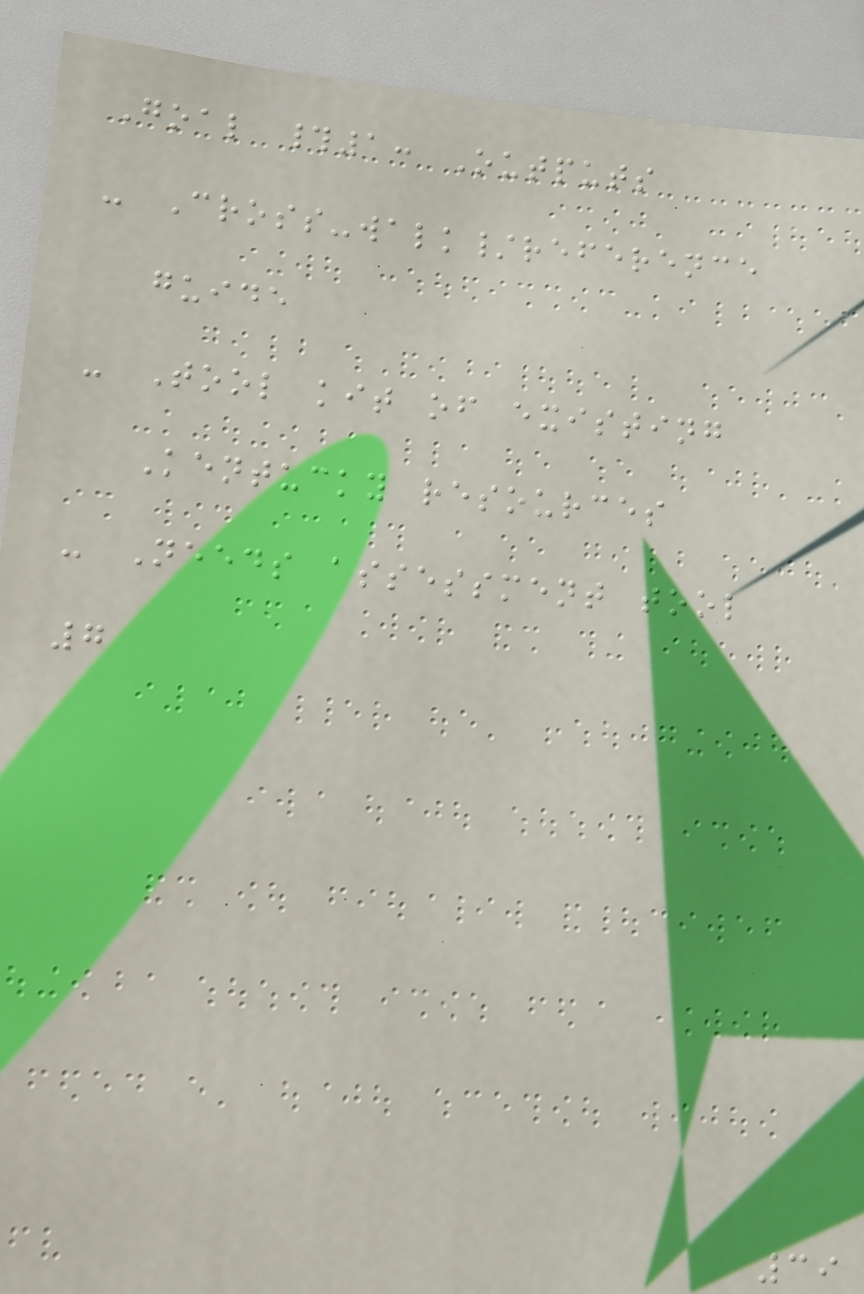Goal #1: Outputs
- Cross-walk/reference
guide
- Tool kit of existing
Kentucky resources
- Needs assessment tool
7
39
